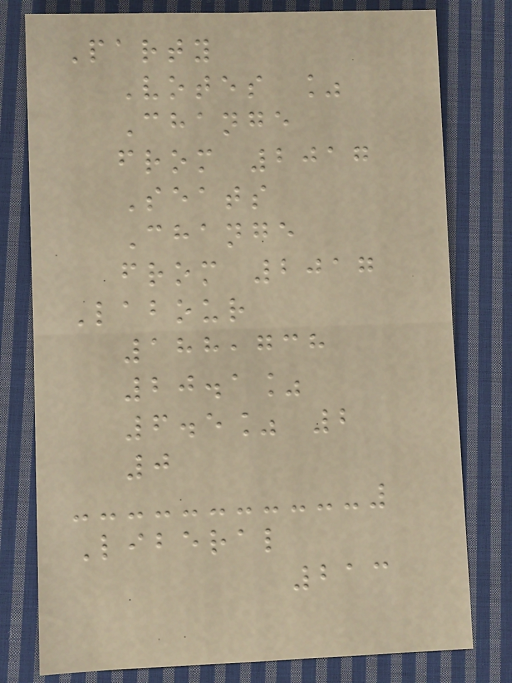Party
Votes %
Change
from 2017
Seats
Change
from 2017
Labour
188,738
20.1%
6.5% 2
0
Liberal
213
